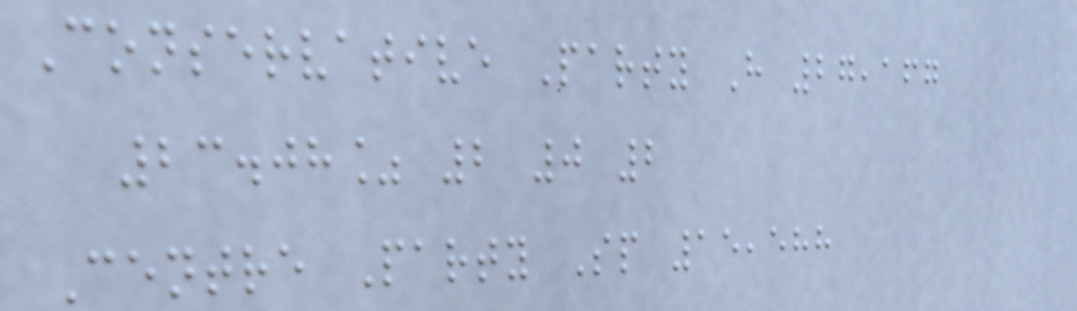Conservative Party H 27,167
23.08% 2 0 2
Centre Party Sp 15,588
